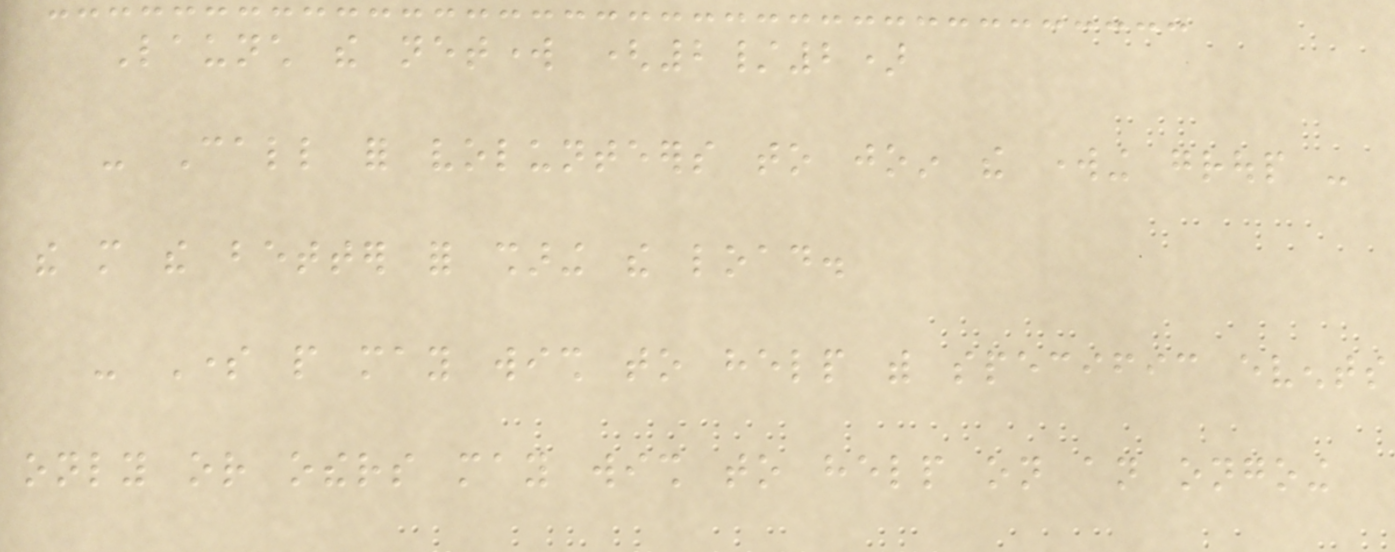Launch the network (2/2)
- Call for volunteers to join the working group -
the more the better for sharing the load.
- Some people may wish to help with specific events
only or others may wish to help on an ongoing
